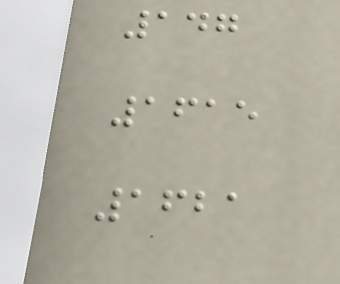147
1615
1621
